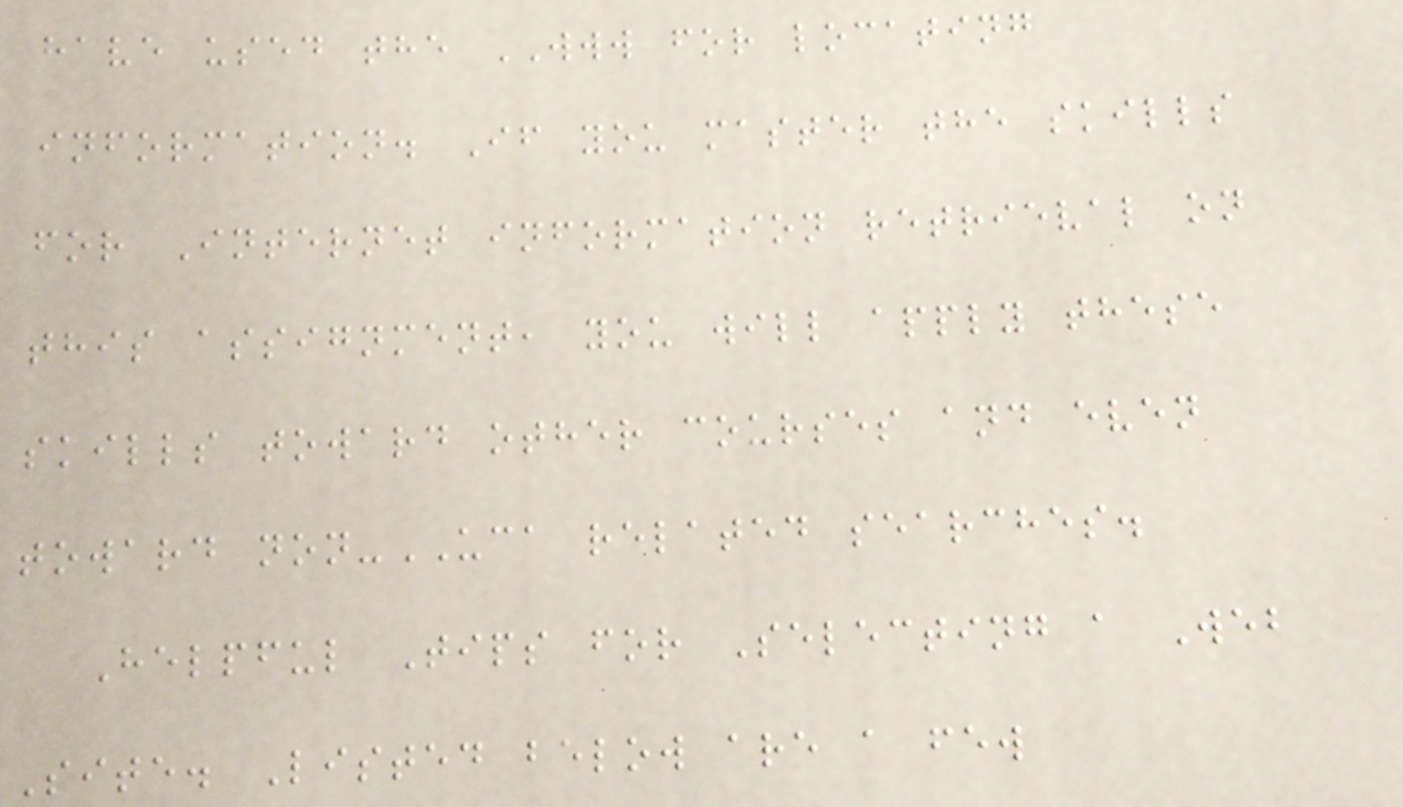have used the WWW for locating
information. If you master the skills
for Internet information retrieval on
this assignment, you will apply these
skills toward other courses and even
toward non-UCA related searches.
Helpful Tips for Selecting a Web
Site. Listed below are a few
